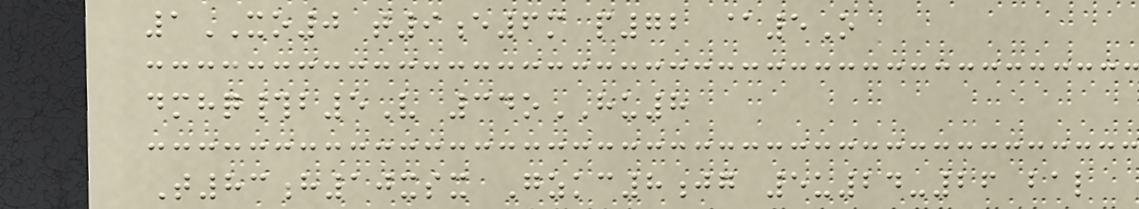1XO0 t9e6m p72 @5O
dmhq#b5V 34oHU8
T83h10xsx Gzkc8jg 5u24-26 bal
